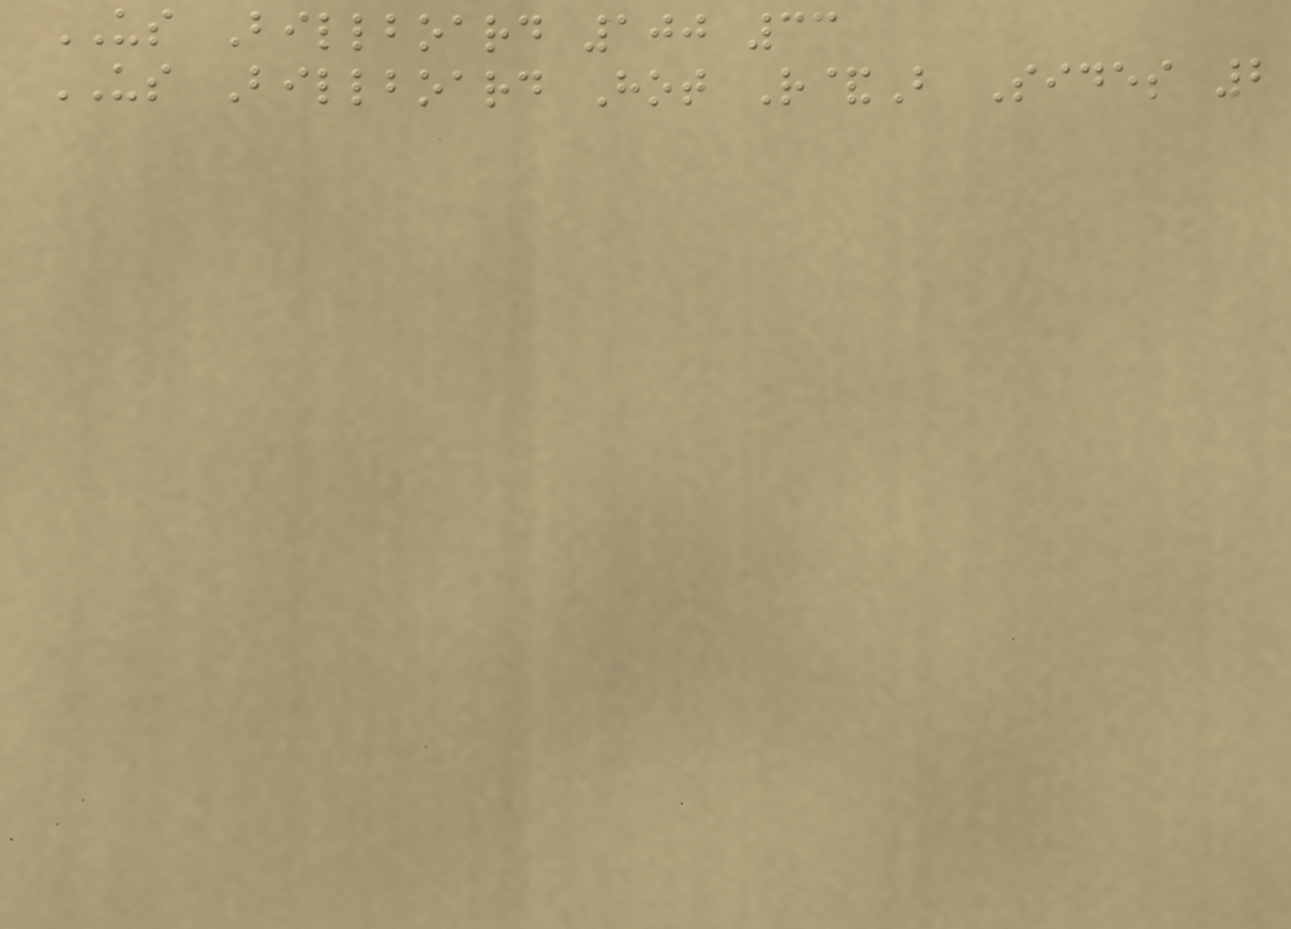US Billboard 100 33
US Billboard Hot R&B Sides 2
